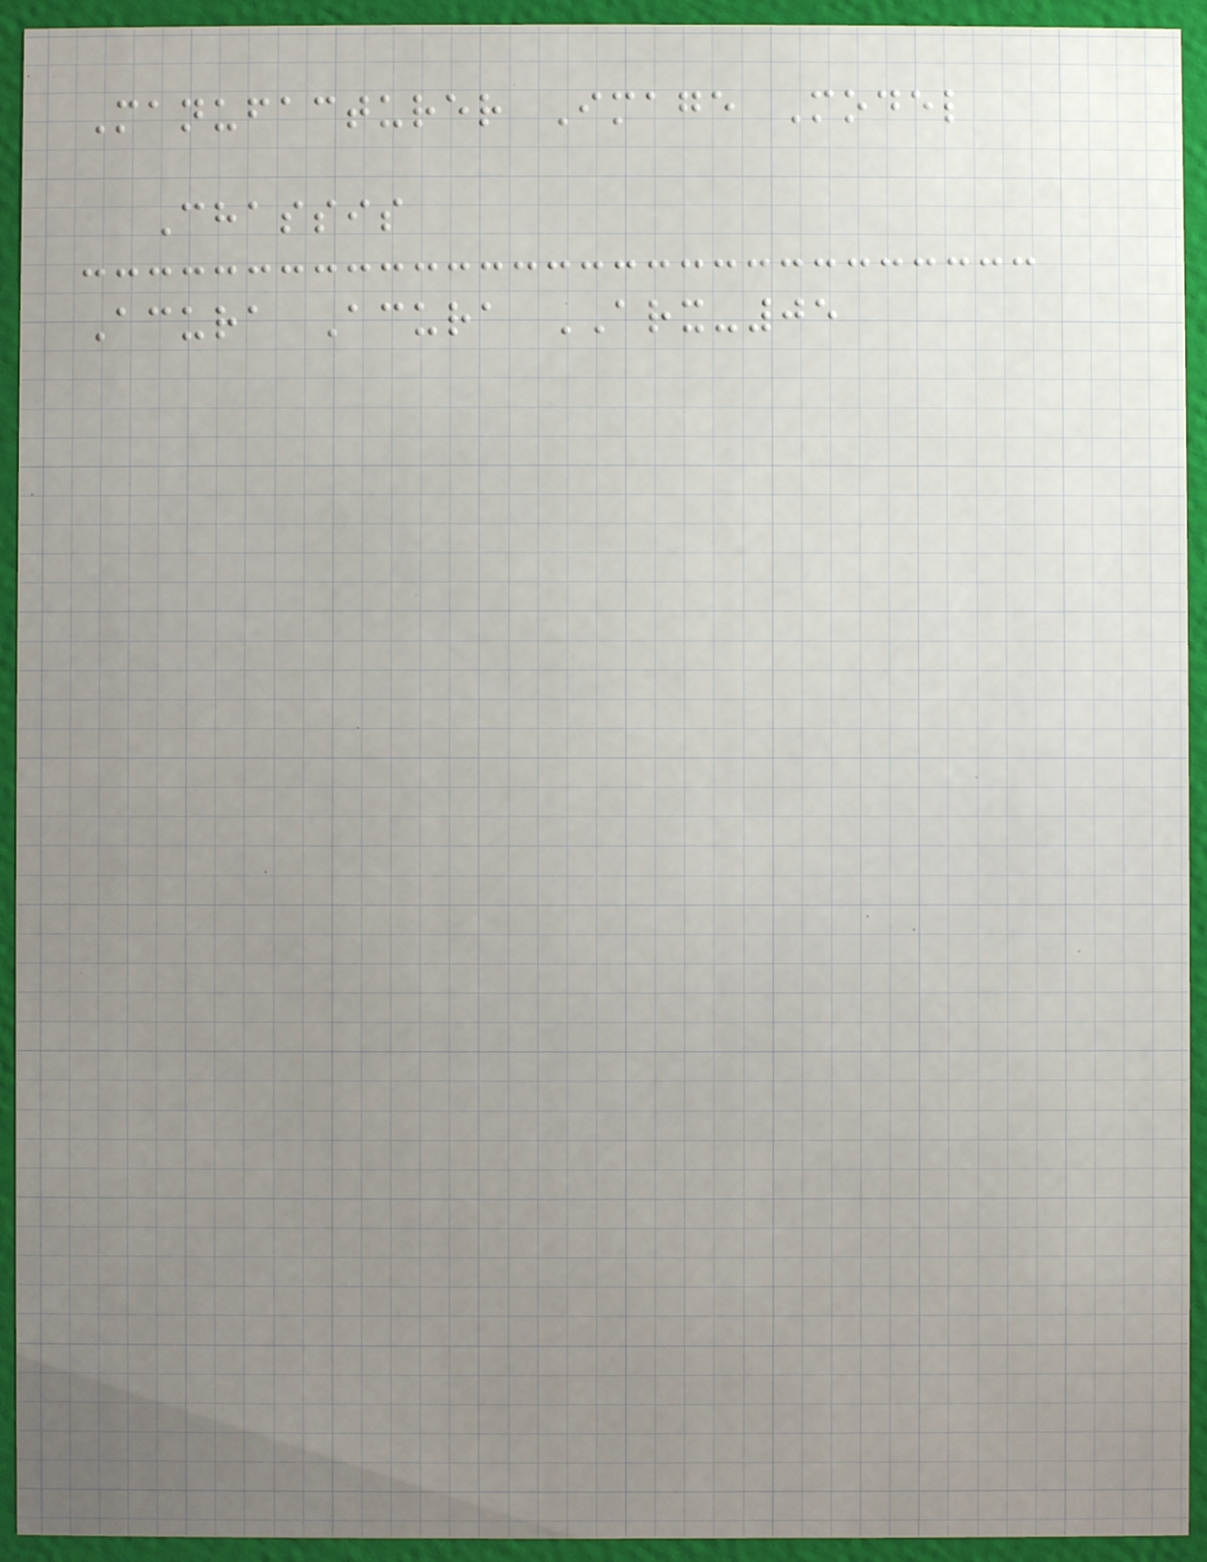Manufacturer Image Model
Chassis
Acura Acura ARX-05
